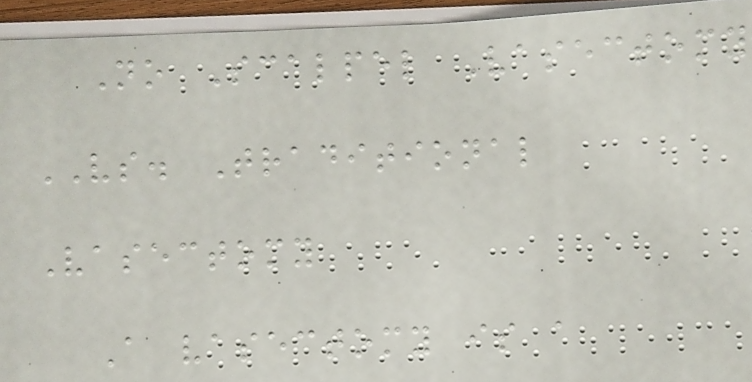No Scalpel Vasectomy
VS. Traditional
Vasectomy
A vasectomy is a
